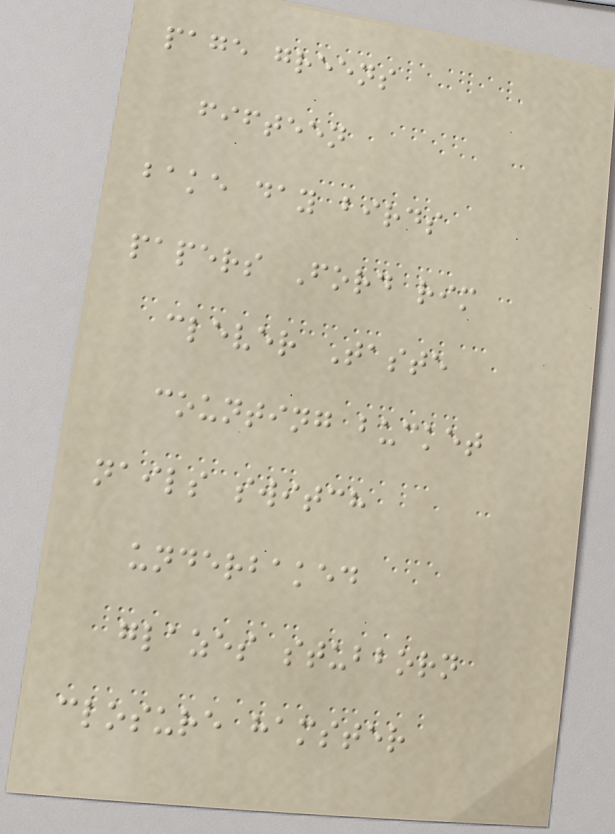page greens
fifteen
bake day birds
papers Ford rim
clever Taste
counting bucket
nails switch
underbaked
glazes stubborn
closure hamster
